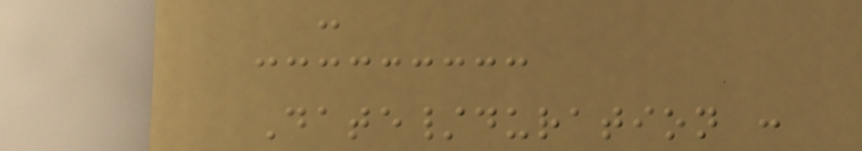:
Date/duration :
